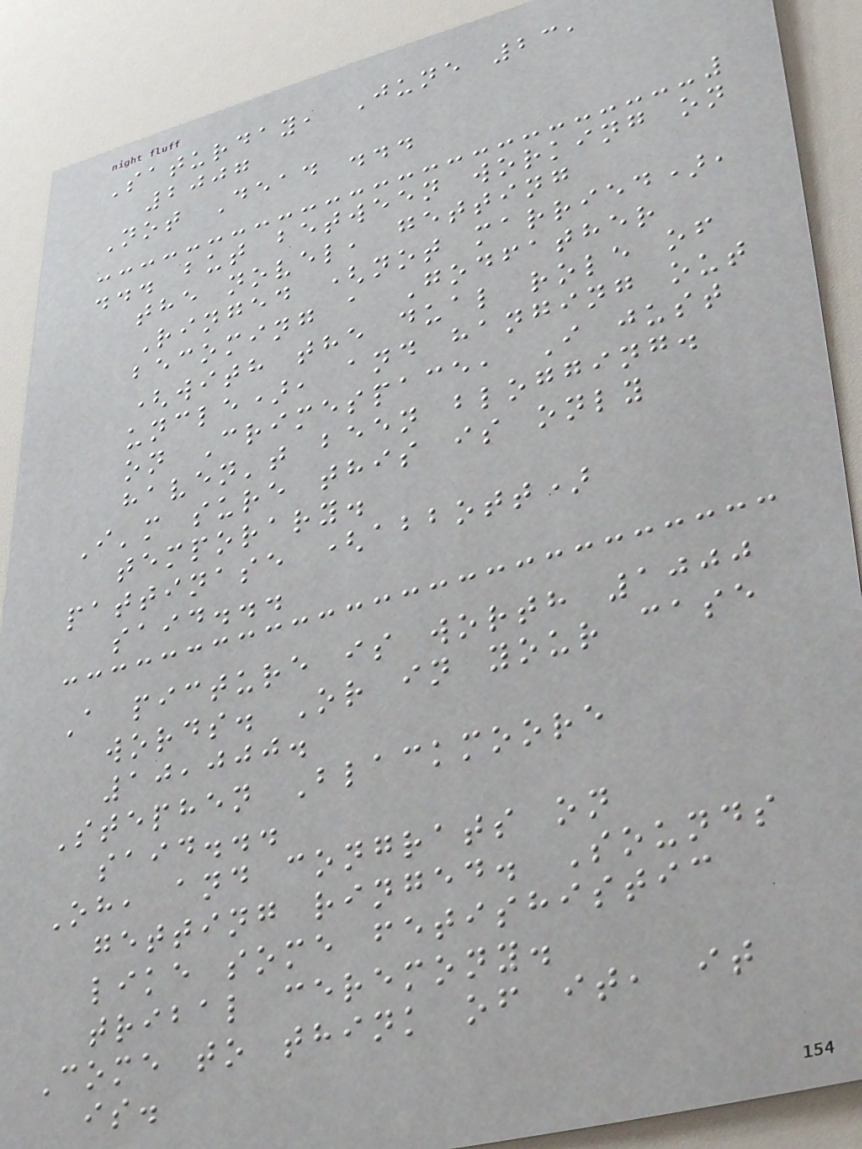Saturday, June 23,
2007
Not Dead ...
... but between working on
the novel, getting
Ringed (not married),
becoming a Godfather
(with the dual role of
uncle), and hanging out
on Crimespace, I just
haven't been blogging.
I'm sure this is only
temporary.
pattinase (abbott)
said...
A picture is worth 1000
words. Or in your case
10,000.
Stephen Blackmoore
said...
Oh, and congrats on
getting ringed. Sounds
like some fetishistic
tribal ceremony.
Come to think of it, it
is.
